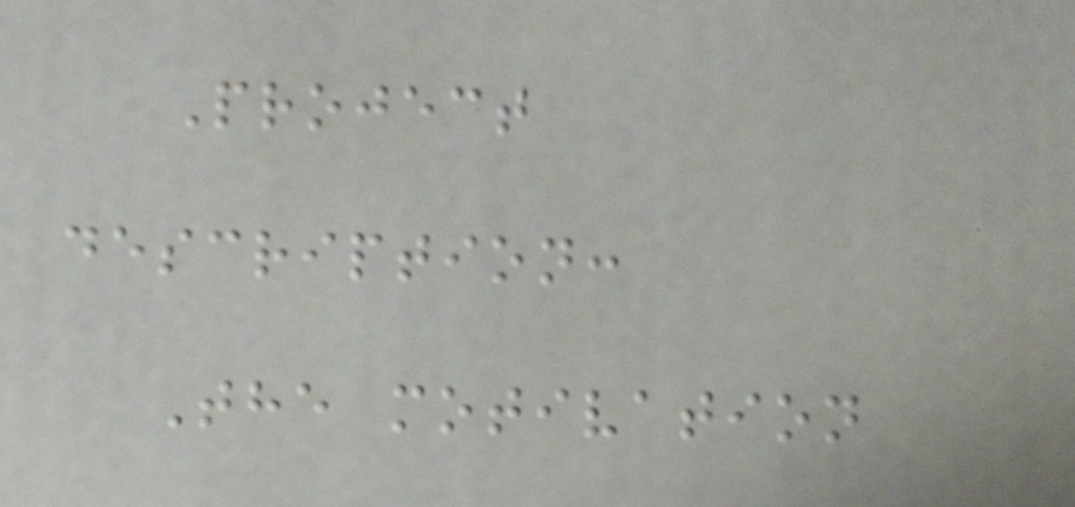Project
description:
The motivation
